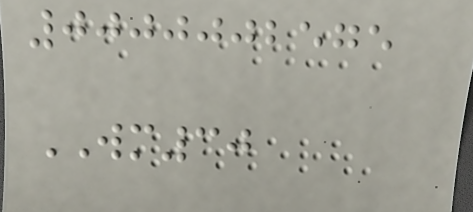0000002575
WM30
